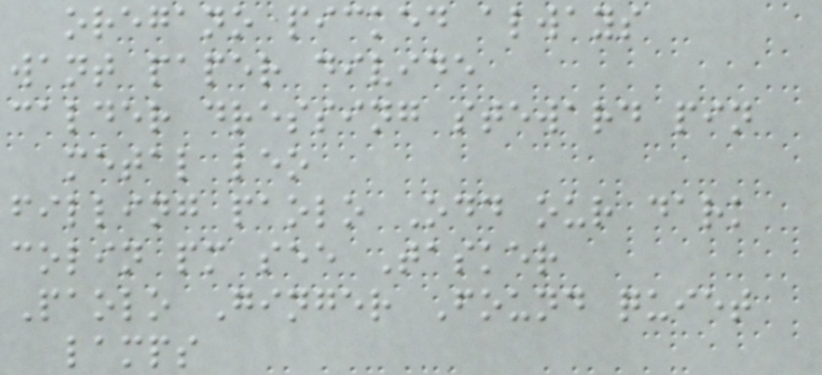oregano picked always
want paper divide
calder dressing steward pin
metal leo
filling paolo Odd our dark
colin pm see Tasker
Paolo Ginger Found quiet
lamps
